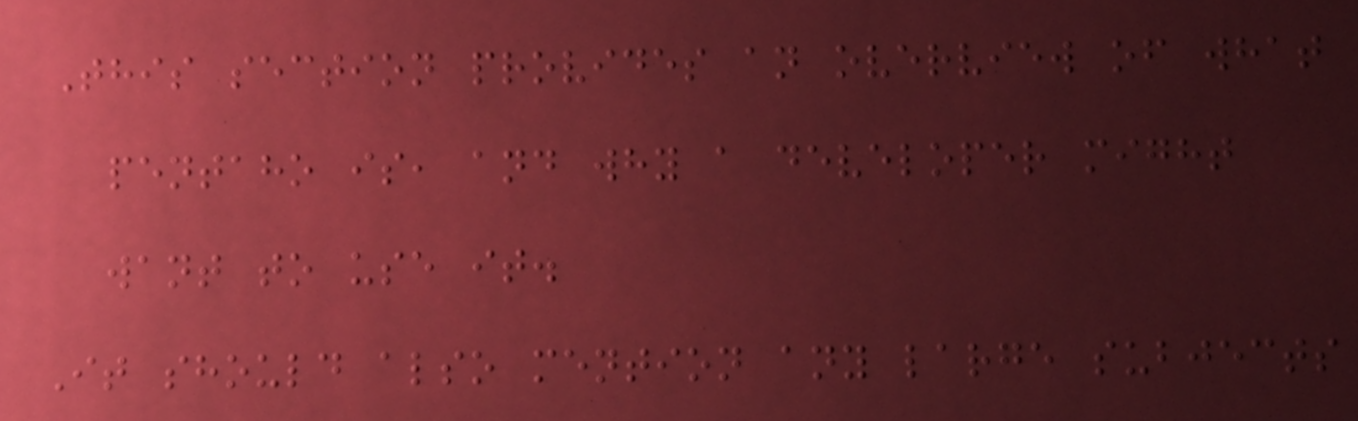This section provides an overview of what
pentaho is, and why a developer might
want to use it.
It should also mention any large subjects
